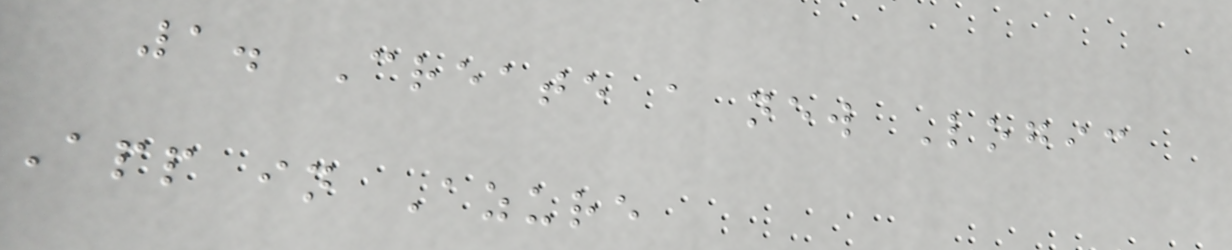1. Create a new Logic
App in Azure
